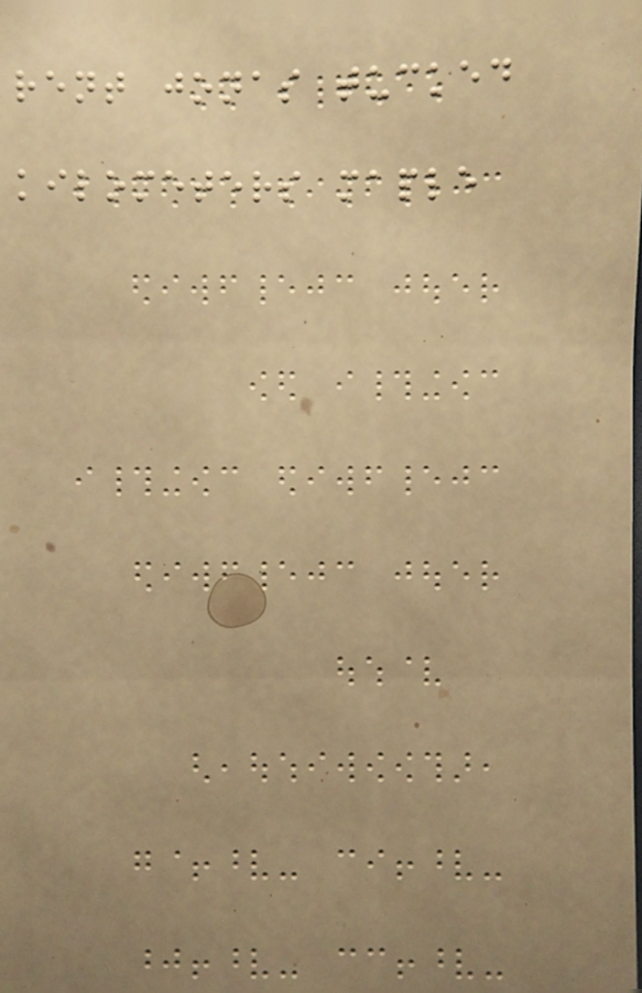rent jonas tucked
kilometers maple
